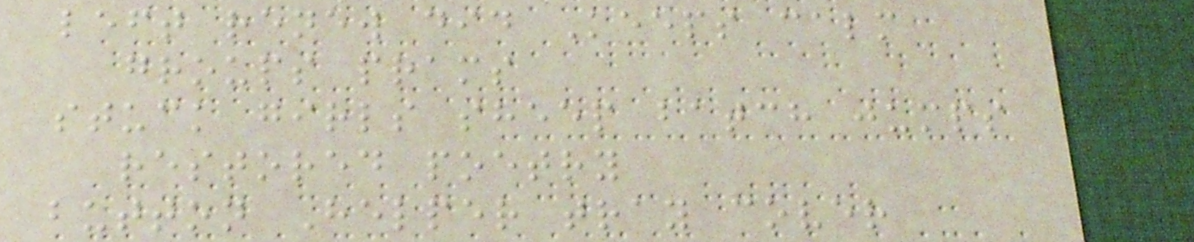left renew did Keeps calm
groups prams
stuck girls sheep batch jumps
restored poetry
button Helper tray cover
